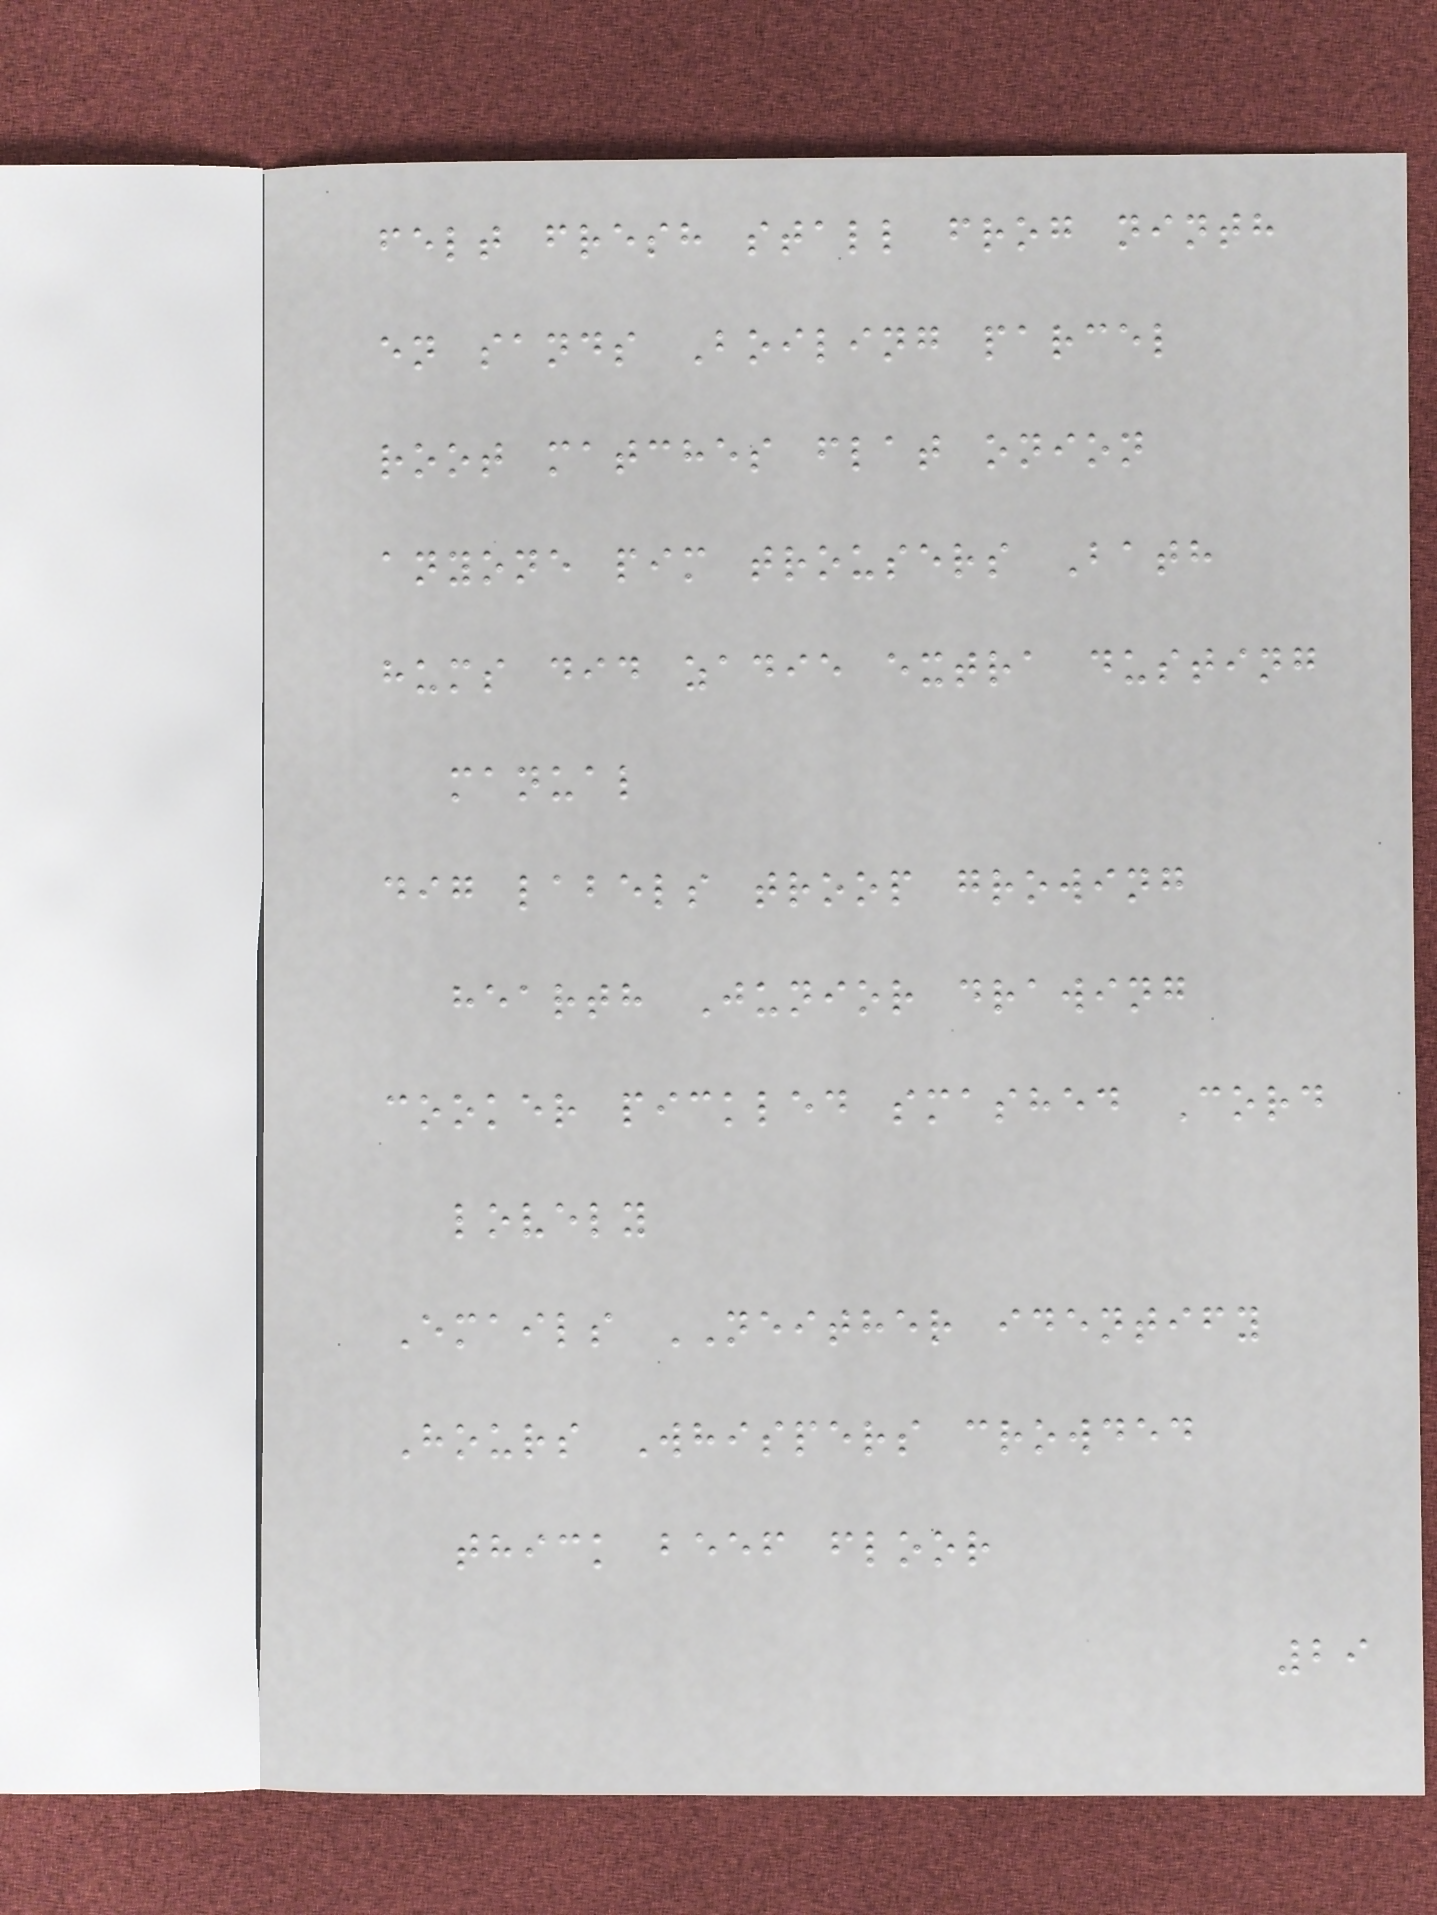felt fresh stall frog ninth
en sands Boiling parcel
root matches flat onion
anyone pim trousers Bath
hums did zadie extra dusting
manual
dig labels troop growing
hearth Junior drawing
cooker pickled smashed Cord
lovely
Emails NEITHER identify
Hours Whispers crowded
thick beef floor
29
